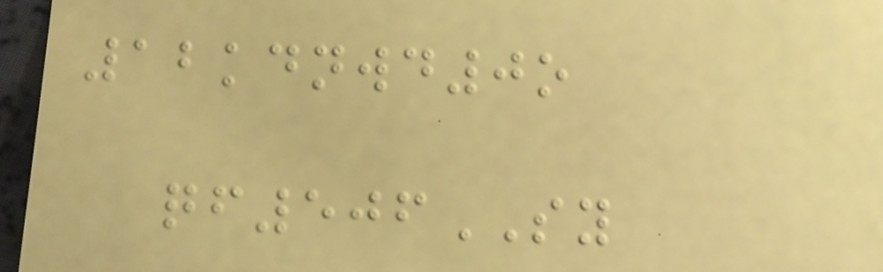12kdnwd0o
qf506SY
